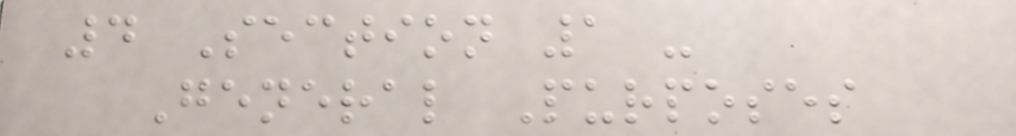4 Section 1 -
General Purposes
